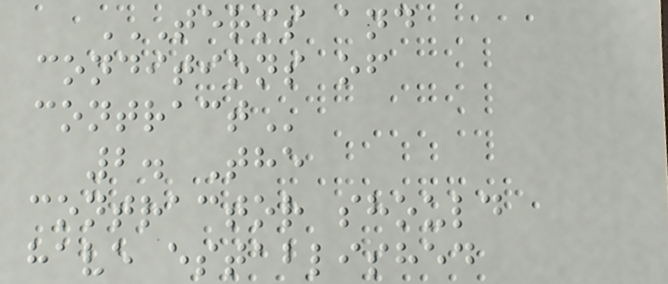TERMS AND
CONDITIONS OF
CONTRACT
2. The
contractor should
have established
